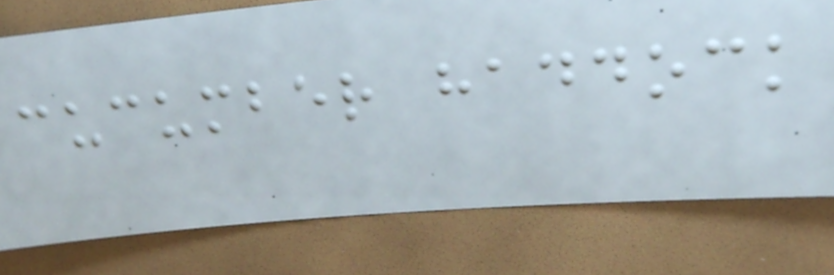cucumber haddock
